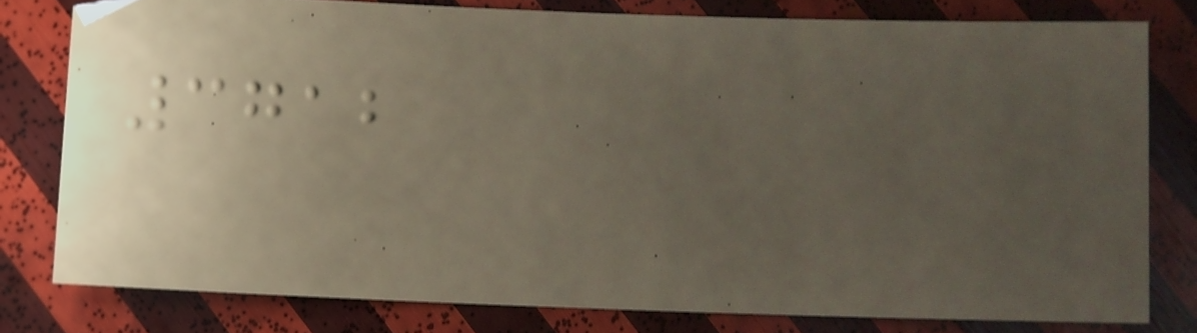3712
